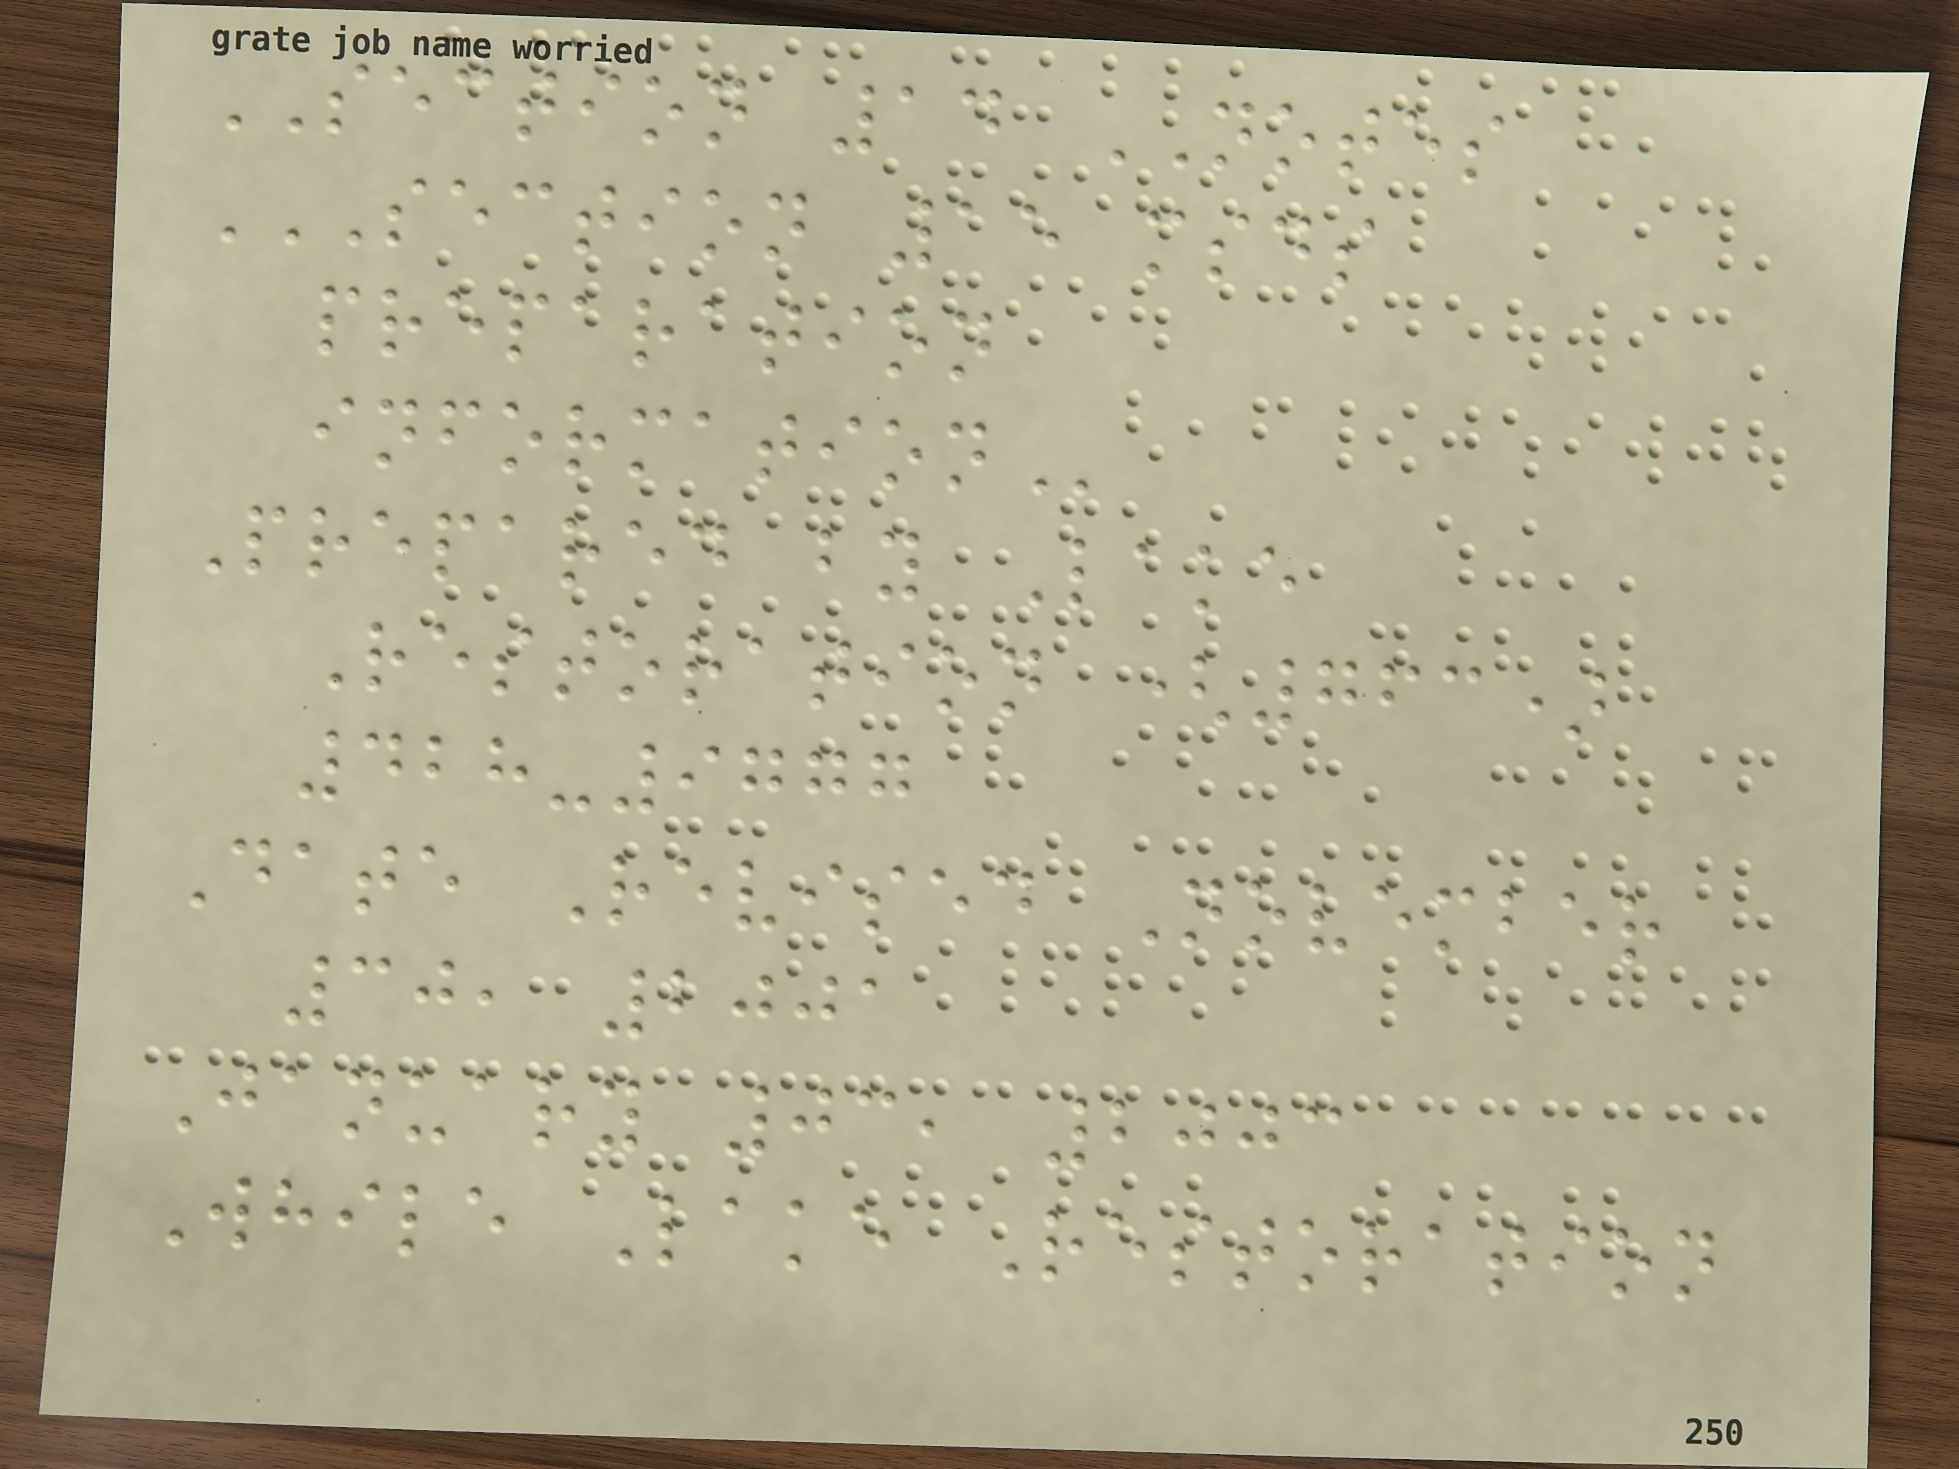SECTION 14 NOTES
SECTION 15 MSDS
PREPARATION
INFORMATION
Prepared by Lake
Restoration (763)
428-9777
Date Revised November
30, 2001
January 03, 2003
While Lake Restoration
